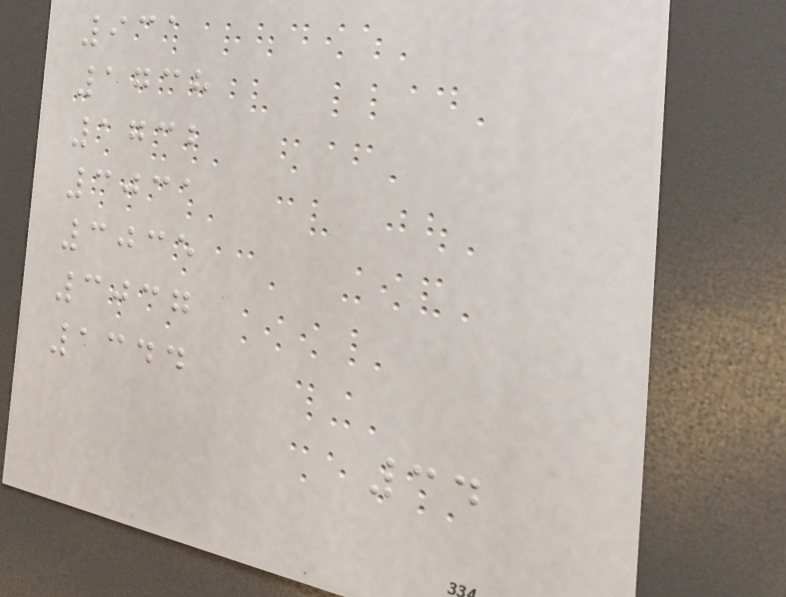931
1738
1732
3031
3035
3037
1344
34
